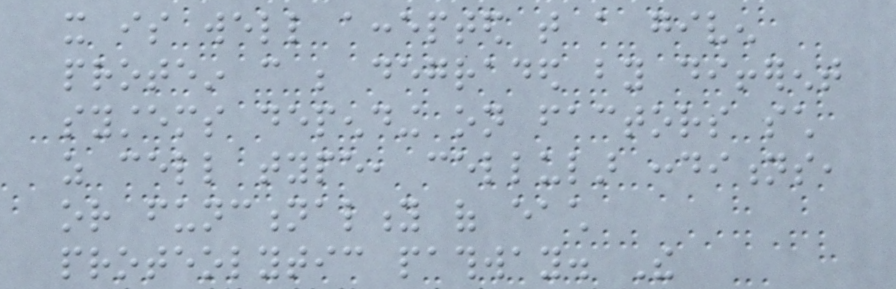it is well accepted that a given
protein can be degraded by different
systems depending on factors such
as cell type, cellular conditions,
or functionality of each
proteolytic pathway. The
